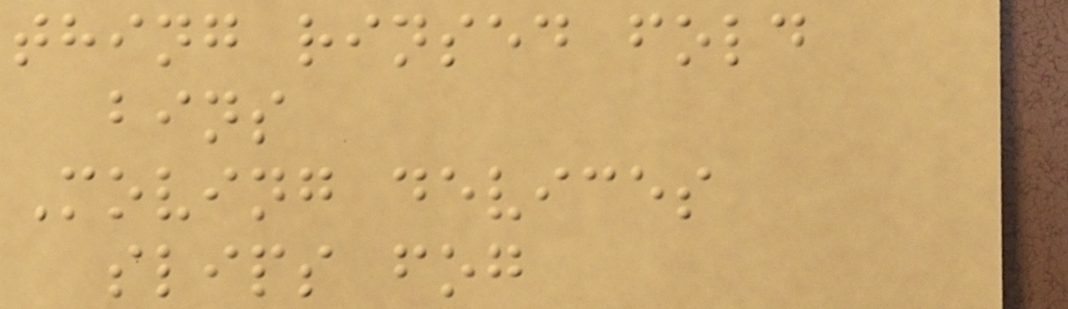thing rinsed fold
bins
Moving devices
slips fog
